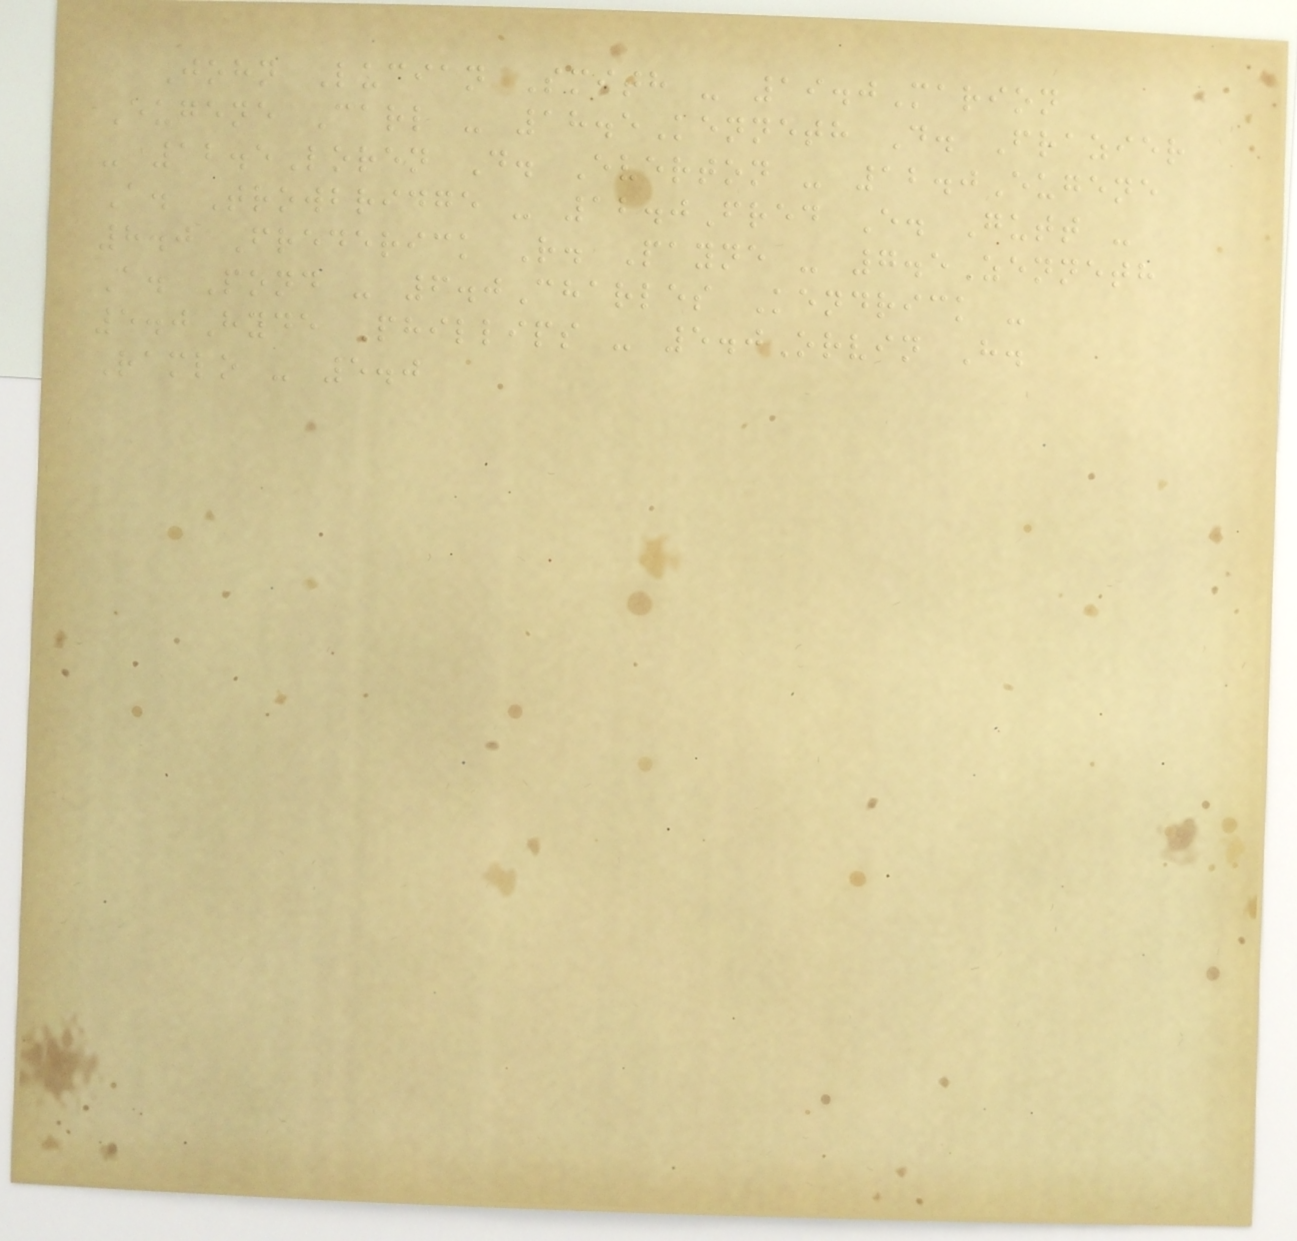John Lucian Smith - 19.0Marion
Eugene Carl - 18.5Kenneth D. Frazier
- 12.5Loren D. Everton - 12.0Eugene
A. Trowbridge - 12.0Fred E. Gutt -
8.0 Frederick R. Payne - 7.5Zenneth
A. Pond - 6.0Charles Kendrick -
5.0Hyde Phillips - 5.0Orvin H.
Ramlo - 5.0
